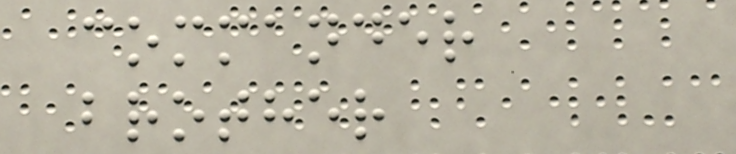commander
brother
